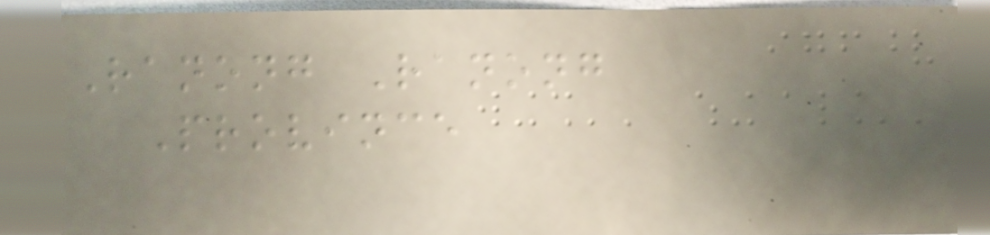Ranong Ranong
Province
